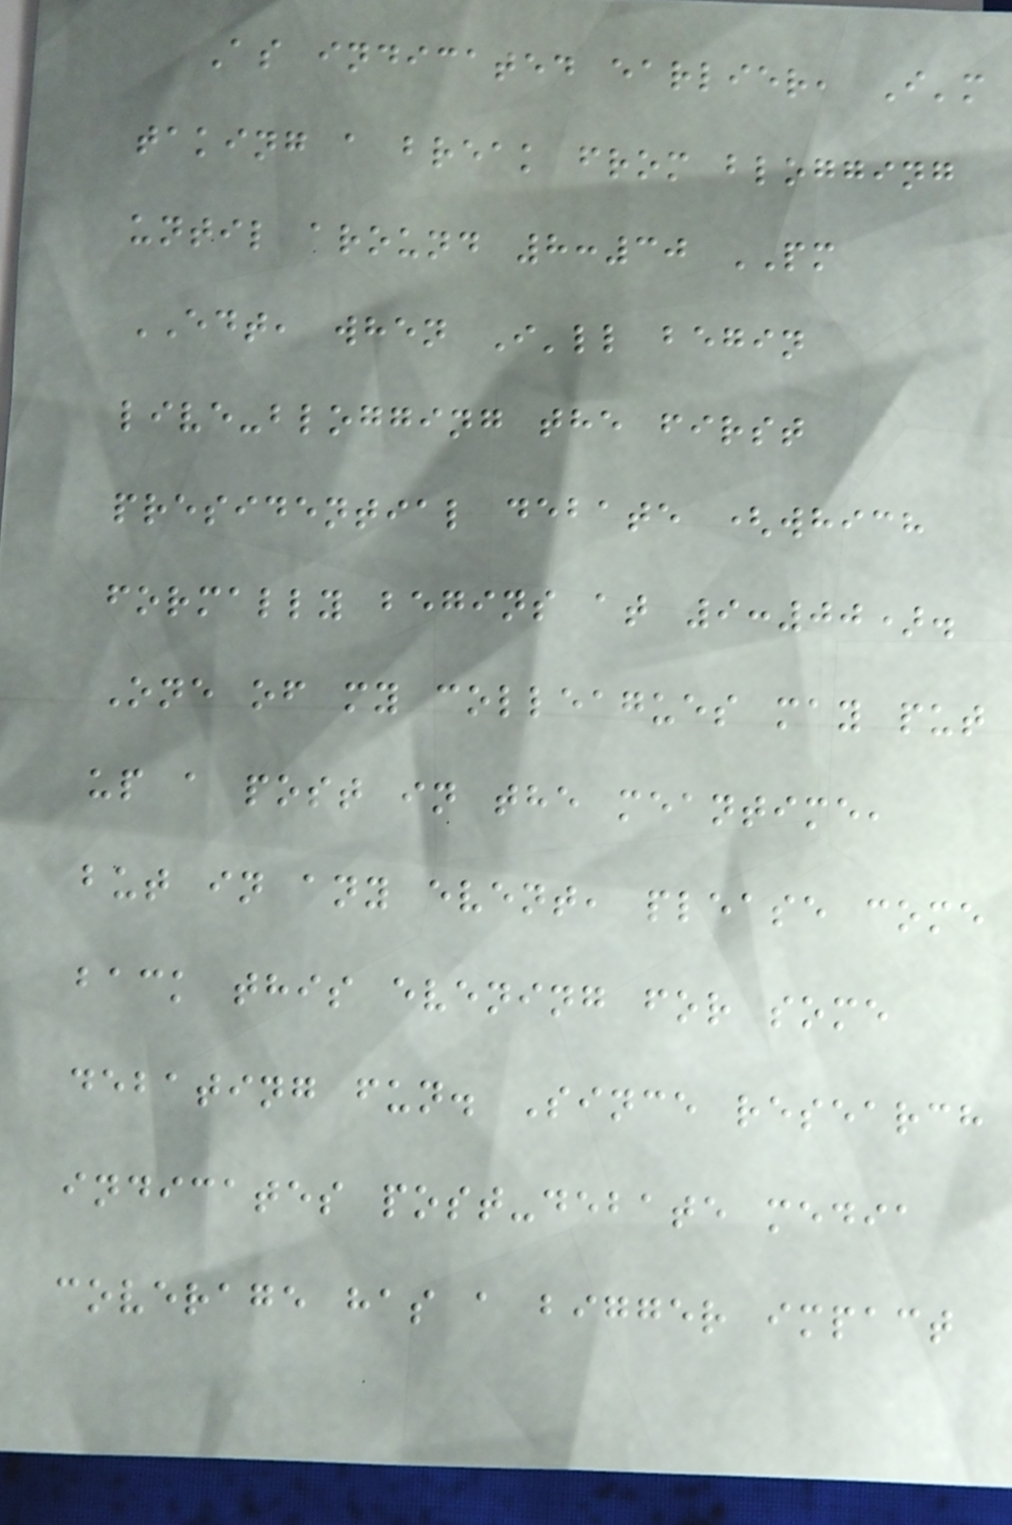As indicated earlier, I'm
taking a break from blogging
until around 8:30 PM
EDT, when I'll begin
live-blogging the first
presidential debate (which
formally begins at 9:00).
One of my colleagues may put
up a post in the meantime,
but in any event, please come
back this evening for some
debating fun. Since research
indicates post-debate media
coverage has a bigger impact
